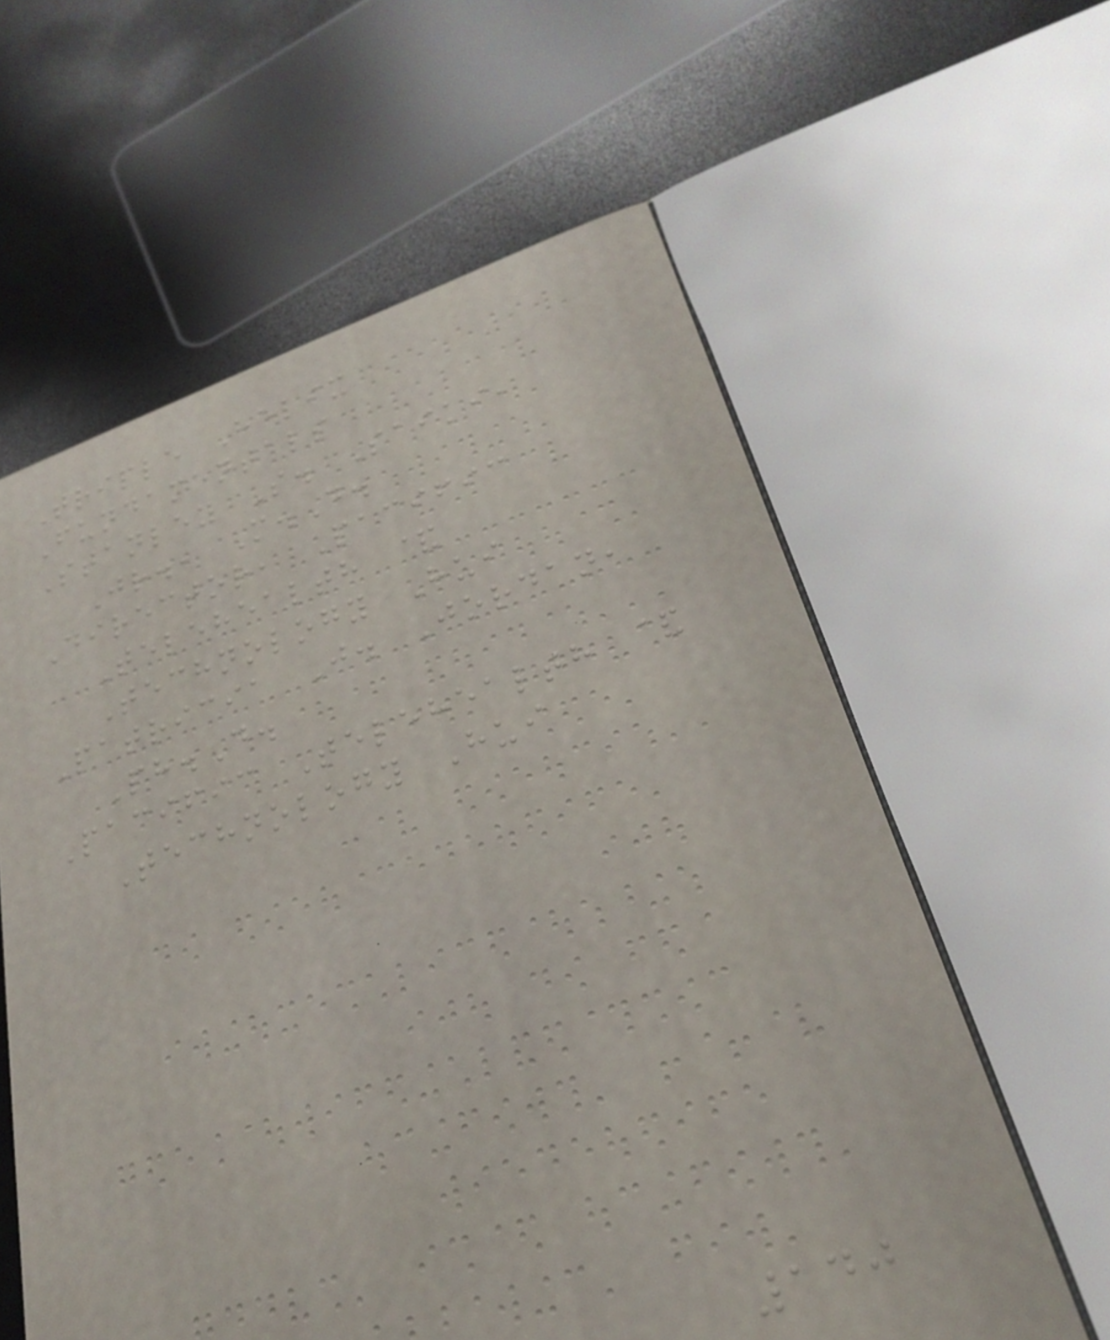Triple Helix
Fundamentals
Stanley S. Saiki,
Jr., M.D.
Director, Pacific
Telehealth &
Technology Hui
Patricia J. Jordan,
Ph.D.
Pacific Telehealth &
Technology Hui
140
